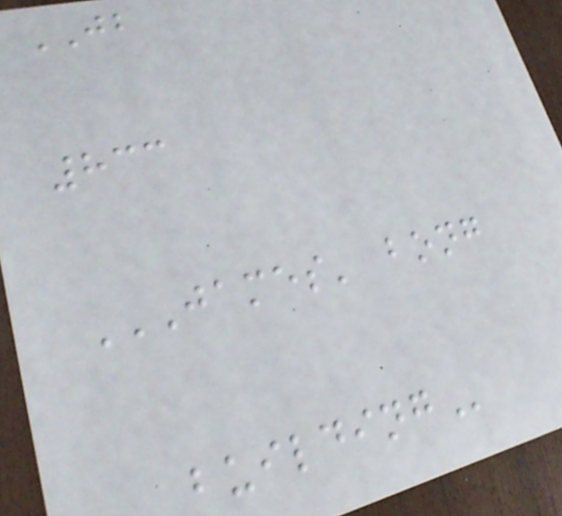JB
833
JAMES' BONG
BUILDING
